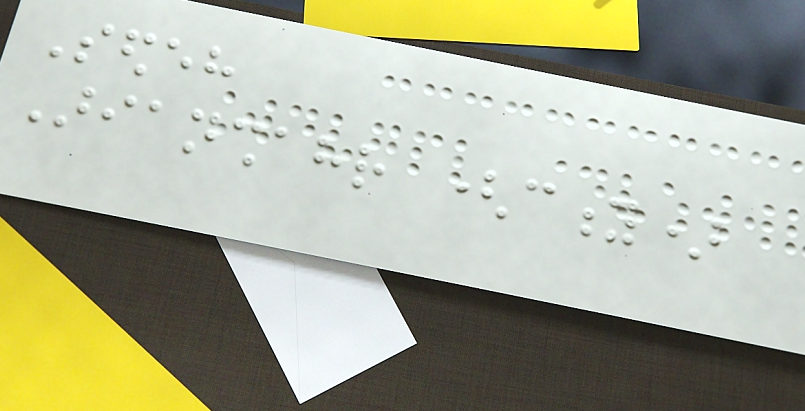Sedeh
Arianshahr (city)
